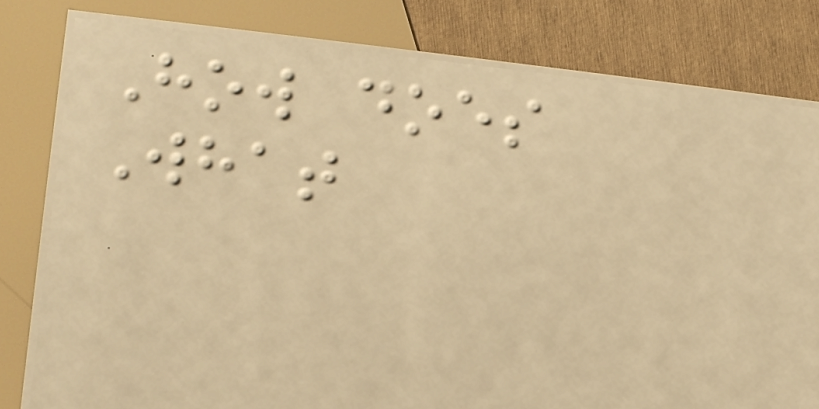How does
What
